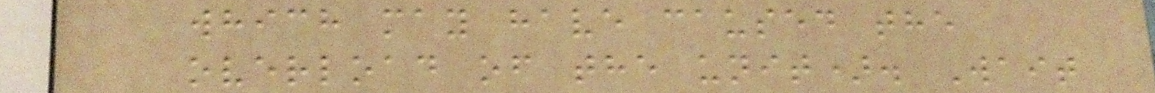which may have caused the
overload of the unit). Wait
